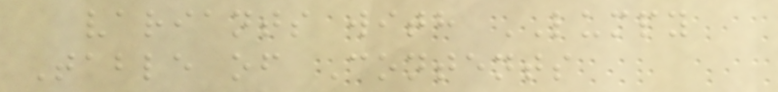variants with LUMPY
Table of Contents
